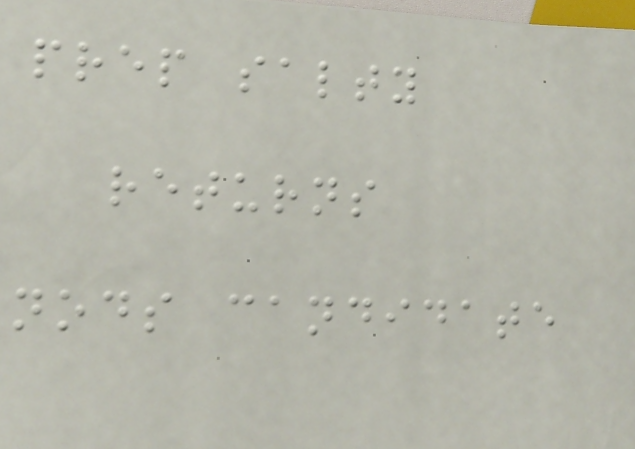prep salty
returns
nods candidate
